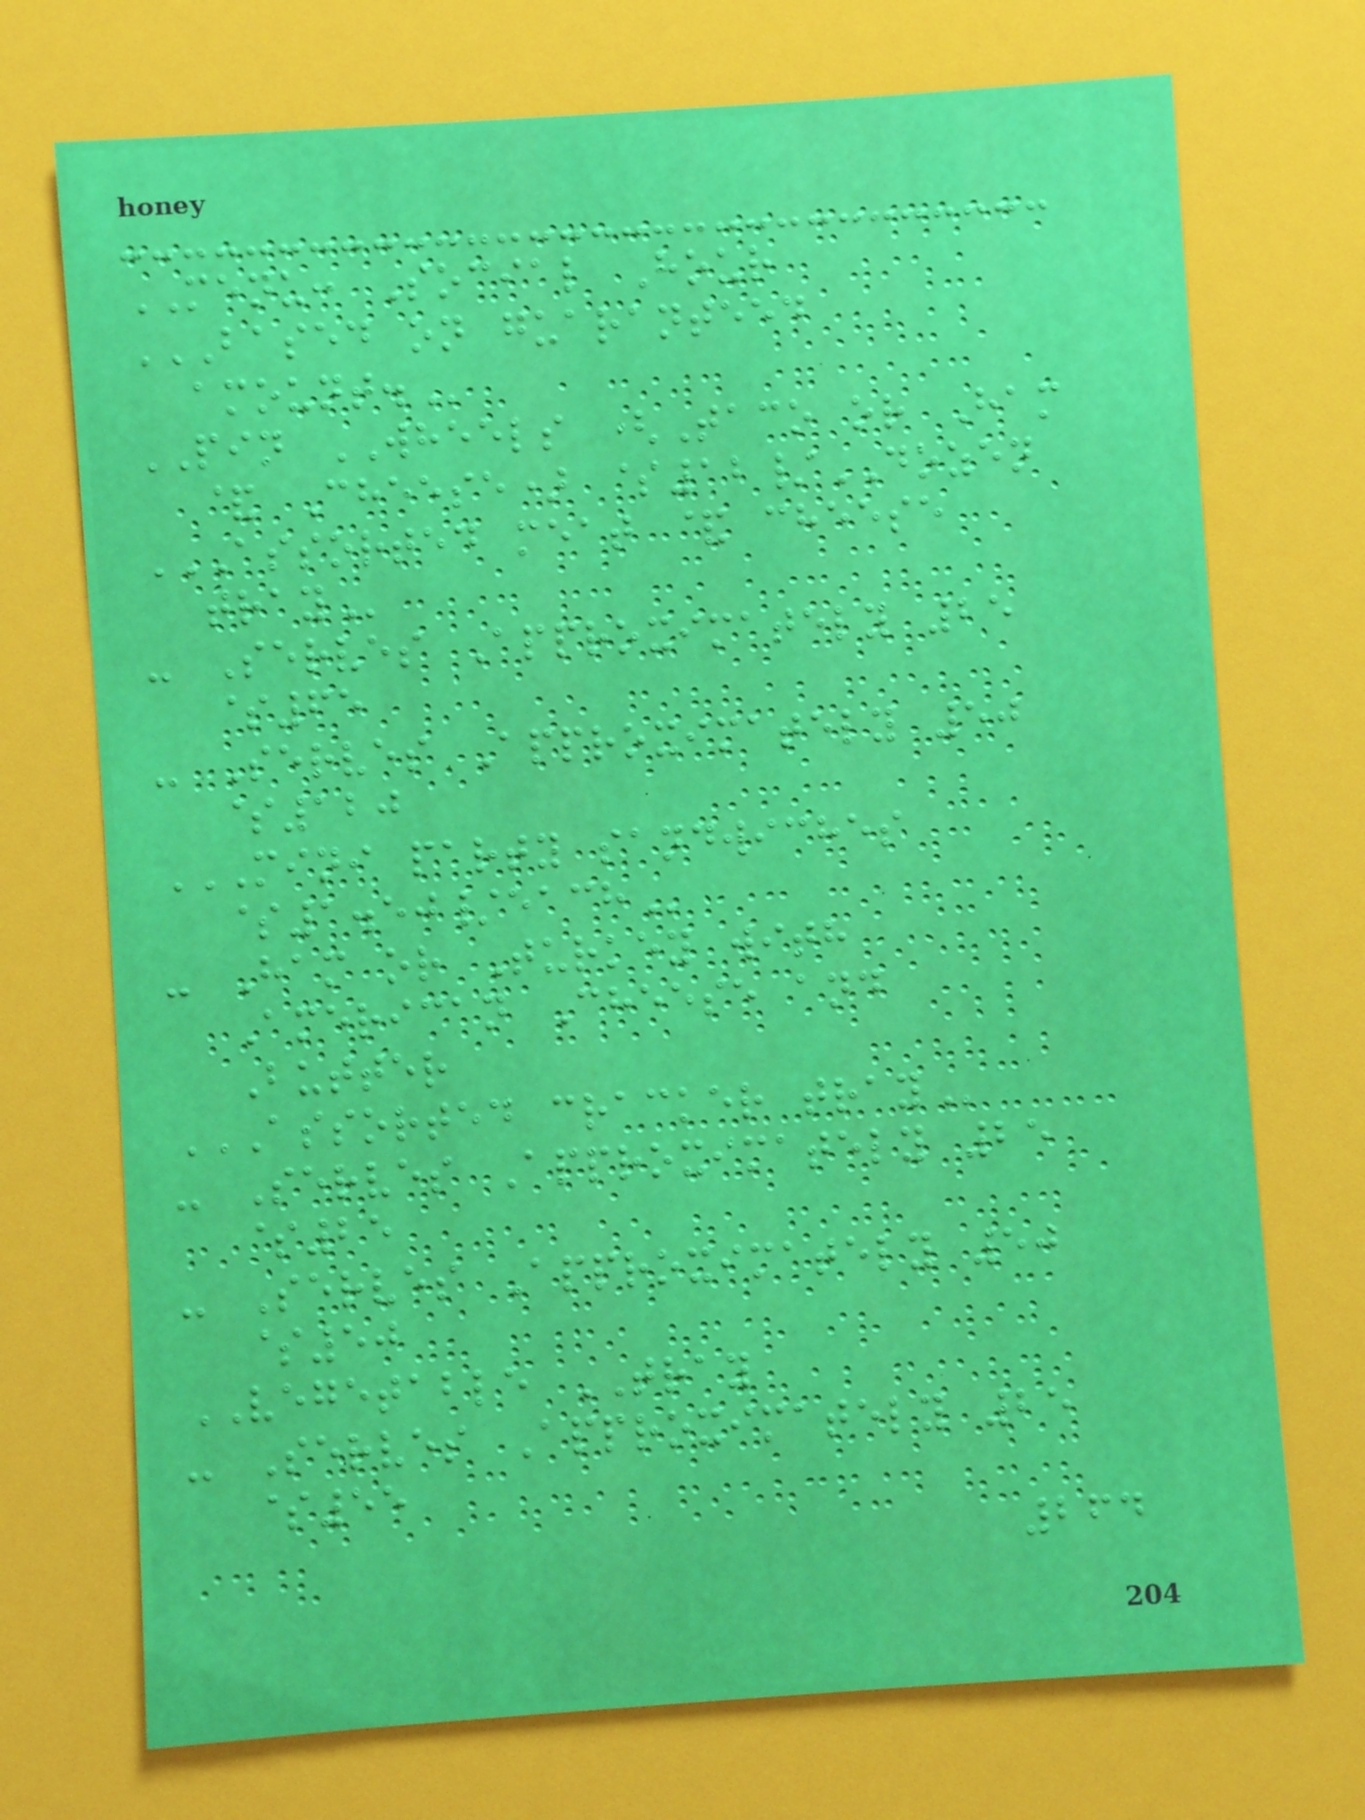MENU: Social Hour
BASED ON GUARANTEED
AMOUNT.
PIN WHEELS (Taco or Ham
& Cheese) $12/DOZEN
ASSORTED MEAT & CHEESE
TRAY
- Serves Approximately 25
$65
- Serves Approximately 50
$120
MINI PARTY SANDWICHES
$1.50/EACH
- Ham or Turkey with
American Cheese and
Butter
ASSORTED CRACKER TRAY
- Serves Approximately 25
$25
- Serves Approximately 50
$50
VEGETABLE TRAY
- Serves Approximately 25
$55
264
